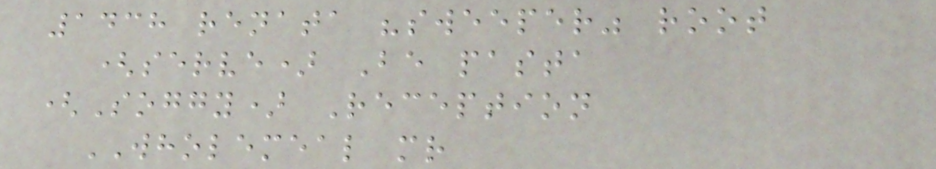1438 renata "sweeper" root
(serve) Be pasta
(Soggy) Reception
WHOLEMEAL mr
